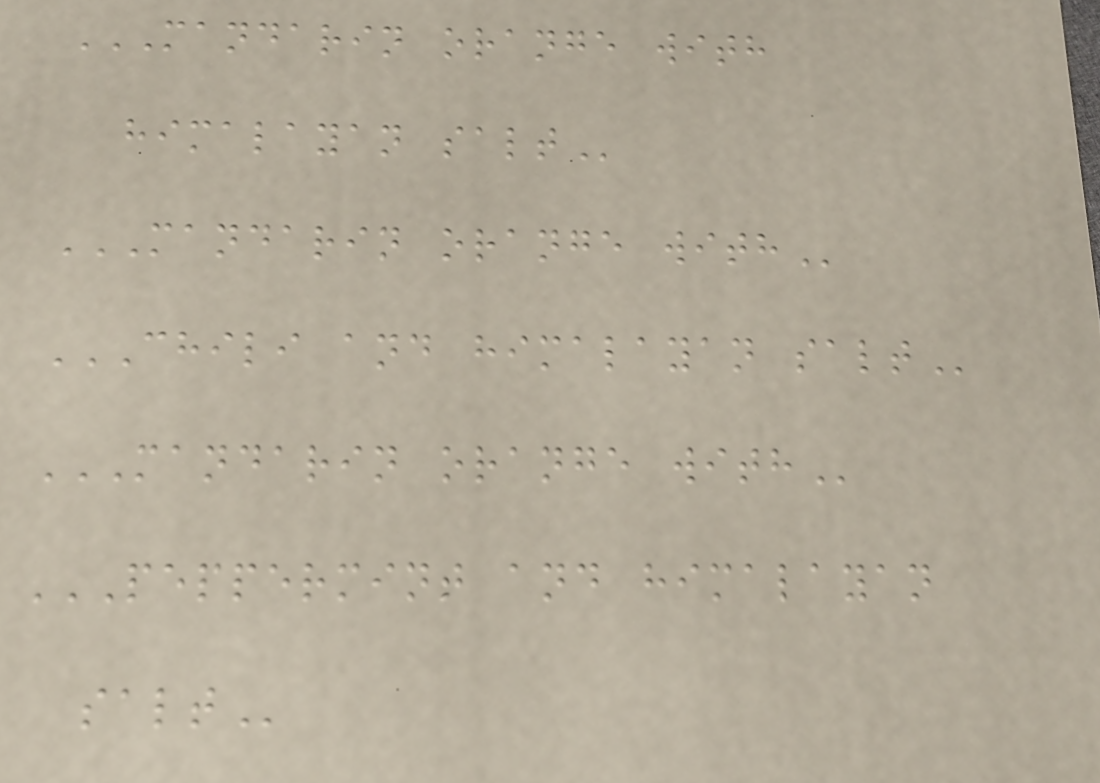MANDARIN ORANGE WITH
HIMALAYAN SALT
MANDARIN ORANGE WITH
CHILI AND HIMALAYAN SALT
MANDARIN ORANGE WITH
PEPPERMINT AND HIMALAYAN
SALT
